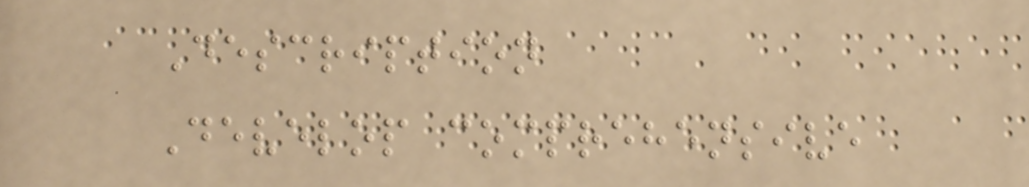Description
Develop comprehensive
